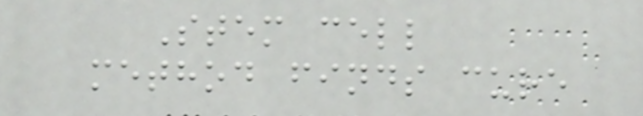Stem cell
method finds cure
